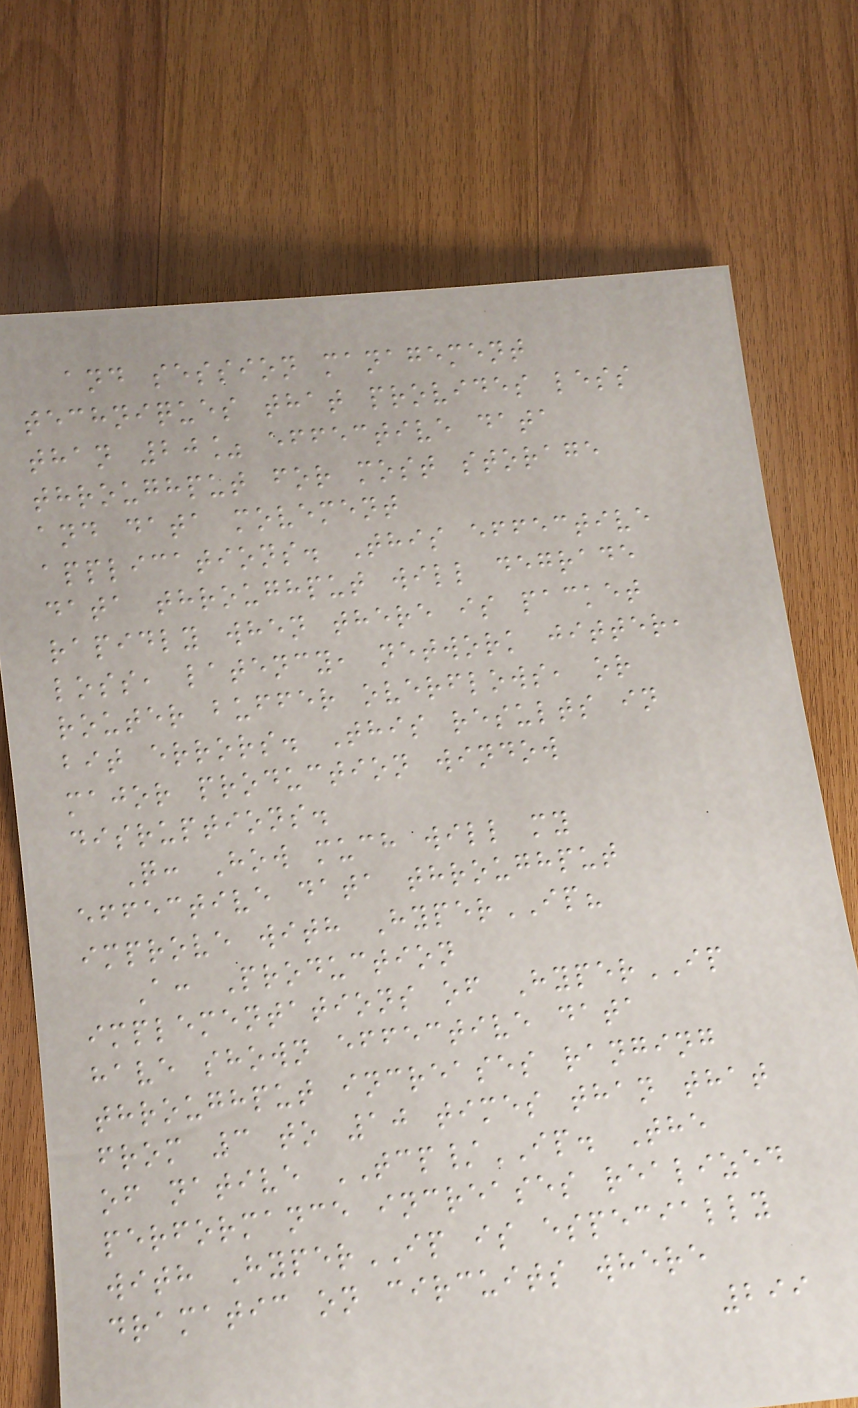and session management
techniques that provides less
than 20% effective data
throughput for most storage
and data movement
applications. This effective
data throughput will degrade
rapidly when there is packet
loss, latency, network jitter,
router buffer overflows, or
bit errors. This results in
major production window
disruptions.
Q: How much will my
effective data throughput
improve with HyperIP?
A: Production
implementations of HyperIP
have shown effective data
throughput increases ranging
from 3 to 10 times than that
of native TCP/IP. The
performance increases realized
with HyperIP is especially
dramatic on circuits where
299
